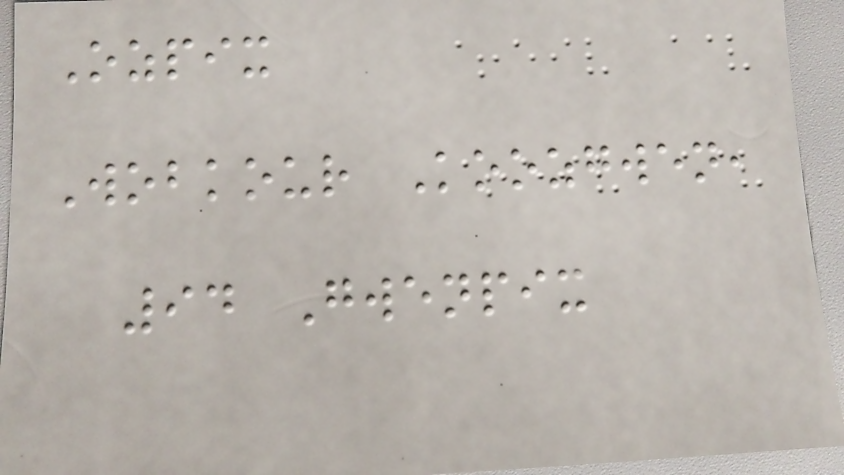Ozpix
Wobkour Koozgwen,
94 Gwenpix
